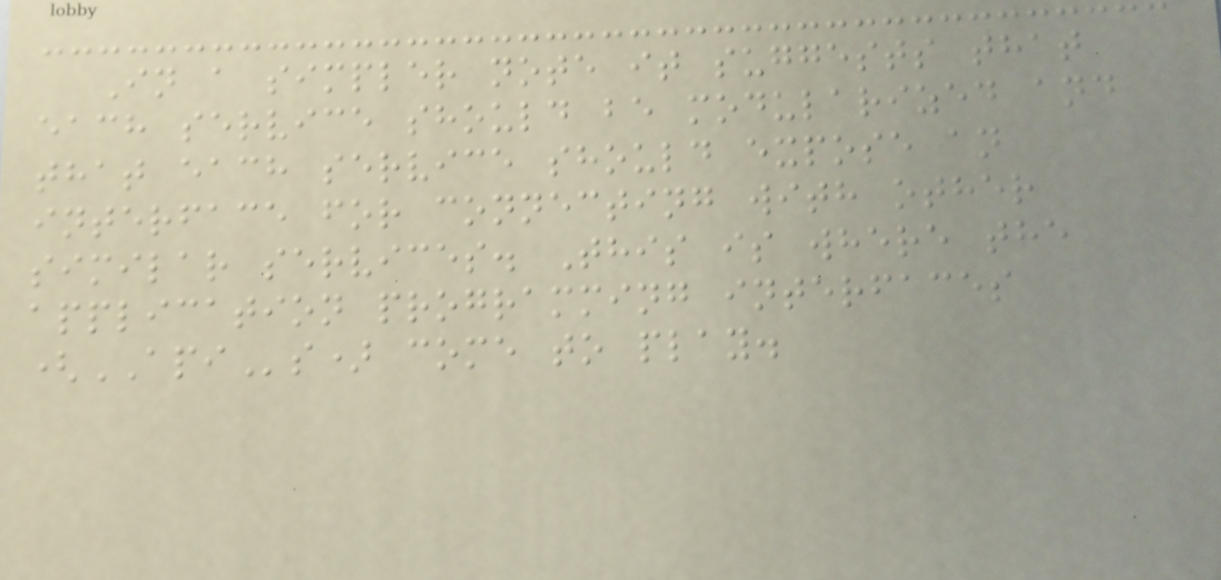In a simpler note it suggests that
each service should be modularized and
that each service should expose an
interface for connecting with other
similar services. This is where the
application programming interfaces
(APIs) come to play.
